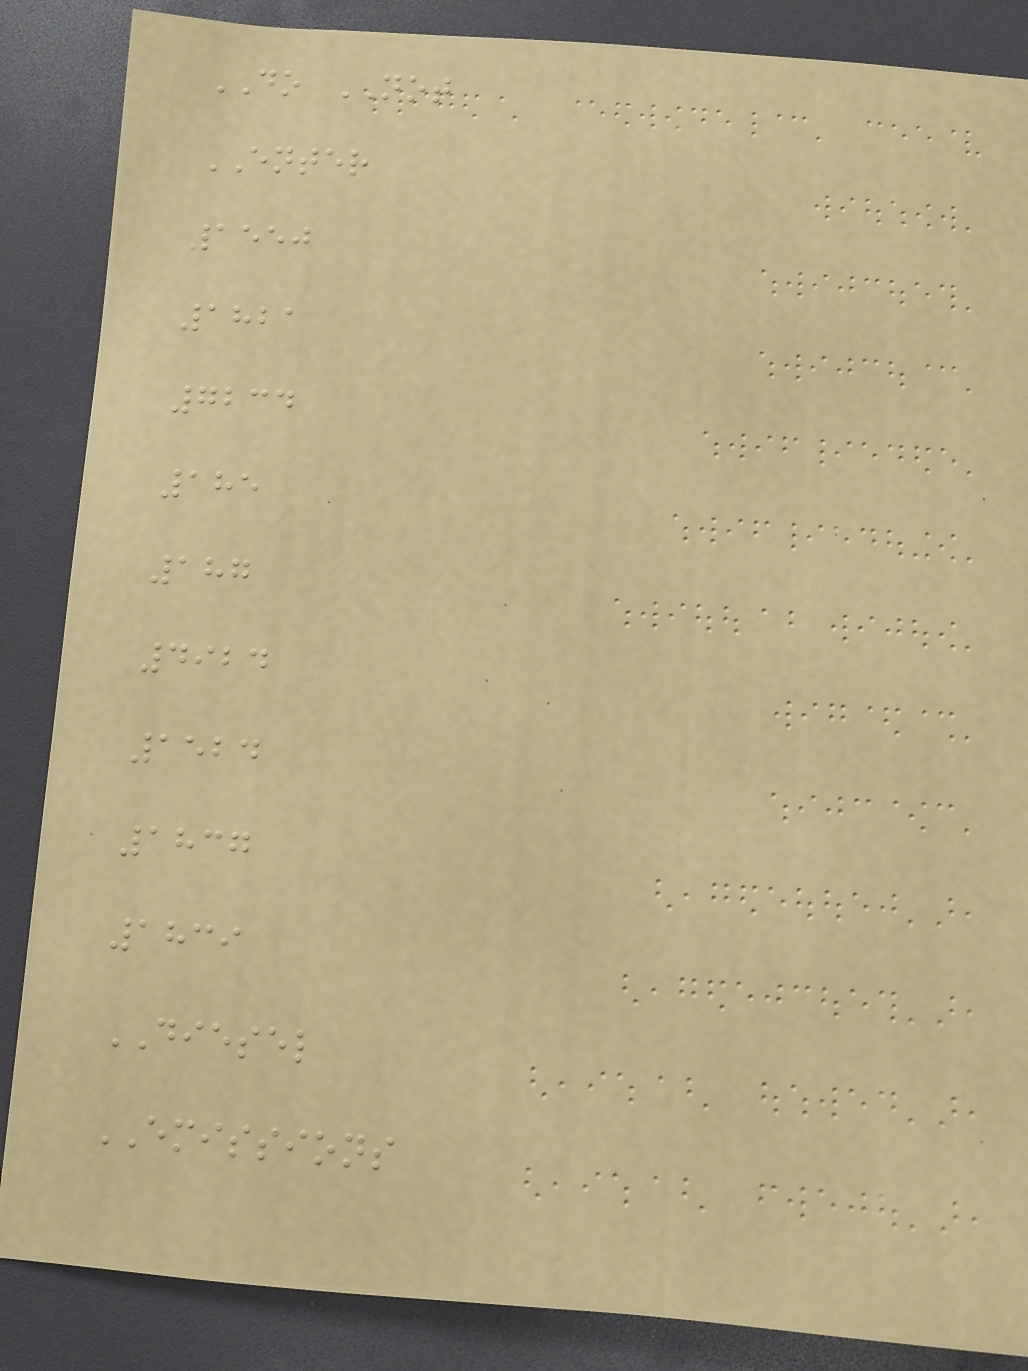DO NOT
ENTER
1550
1821
7234
185
187
4924
1524
1837
1839
DIESEL
EMISSIONS
